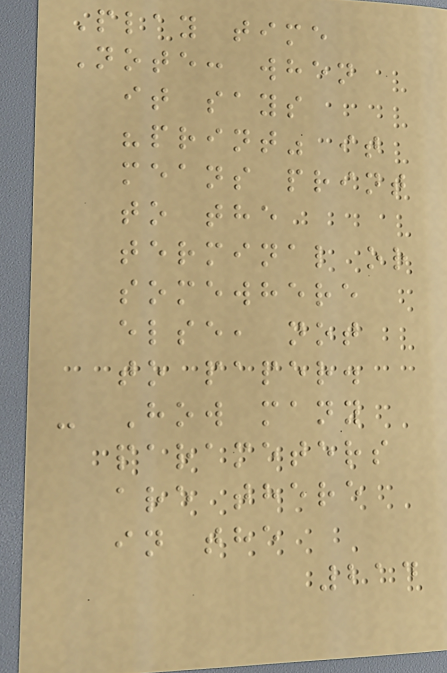Play time
Note: when
it says
"print" it
means print
to the
terminal or
somewhere
else, not
to paper.
- How many
parameters
are there
in the
214
